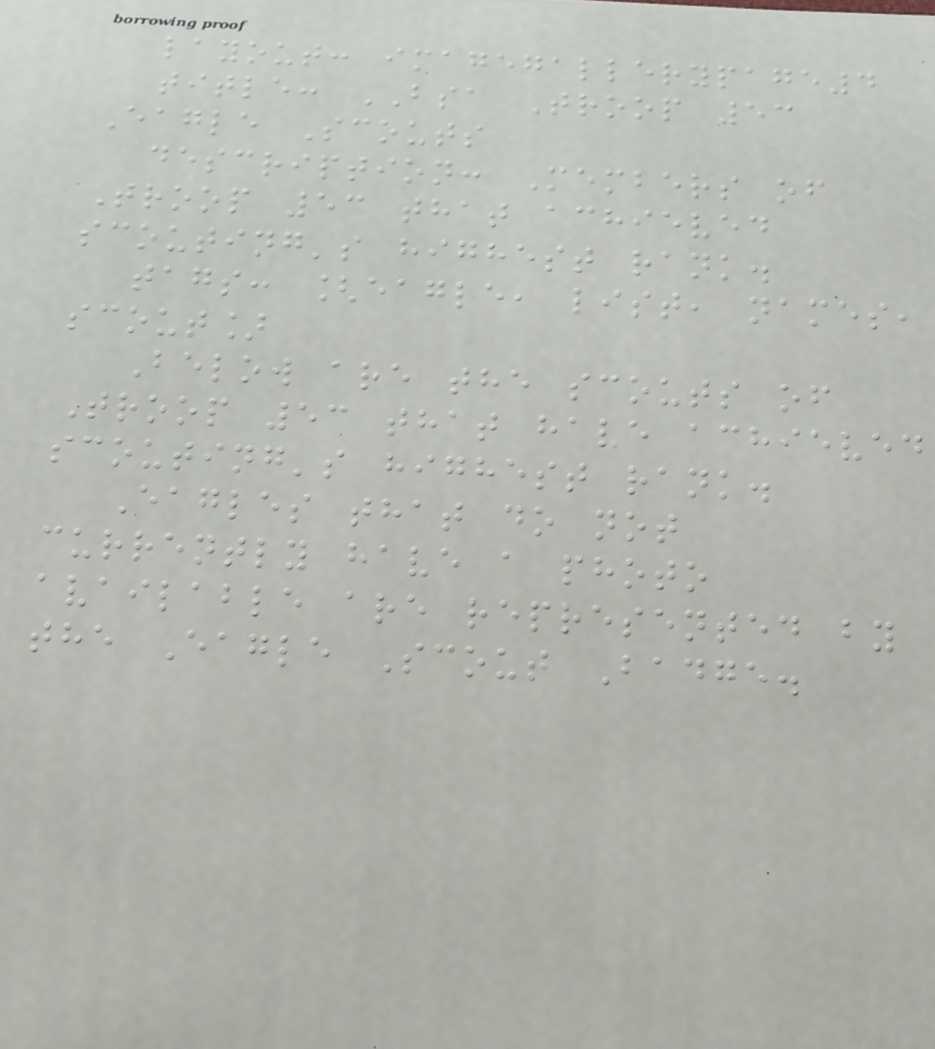layout: imagegallerypage4
title: BSA Troop 53
Eagle Scouts
description: Members of
Troop 53 that achieved
scouting's highest rank.
tags: [eagle, list, names,
scout]
Below are the scouts of
Troop 53 that have achieved
scouting's highest rank.
Eagles that do not
currently have a photo
available are represented by
the Eagle Scout Badge.
